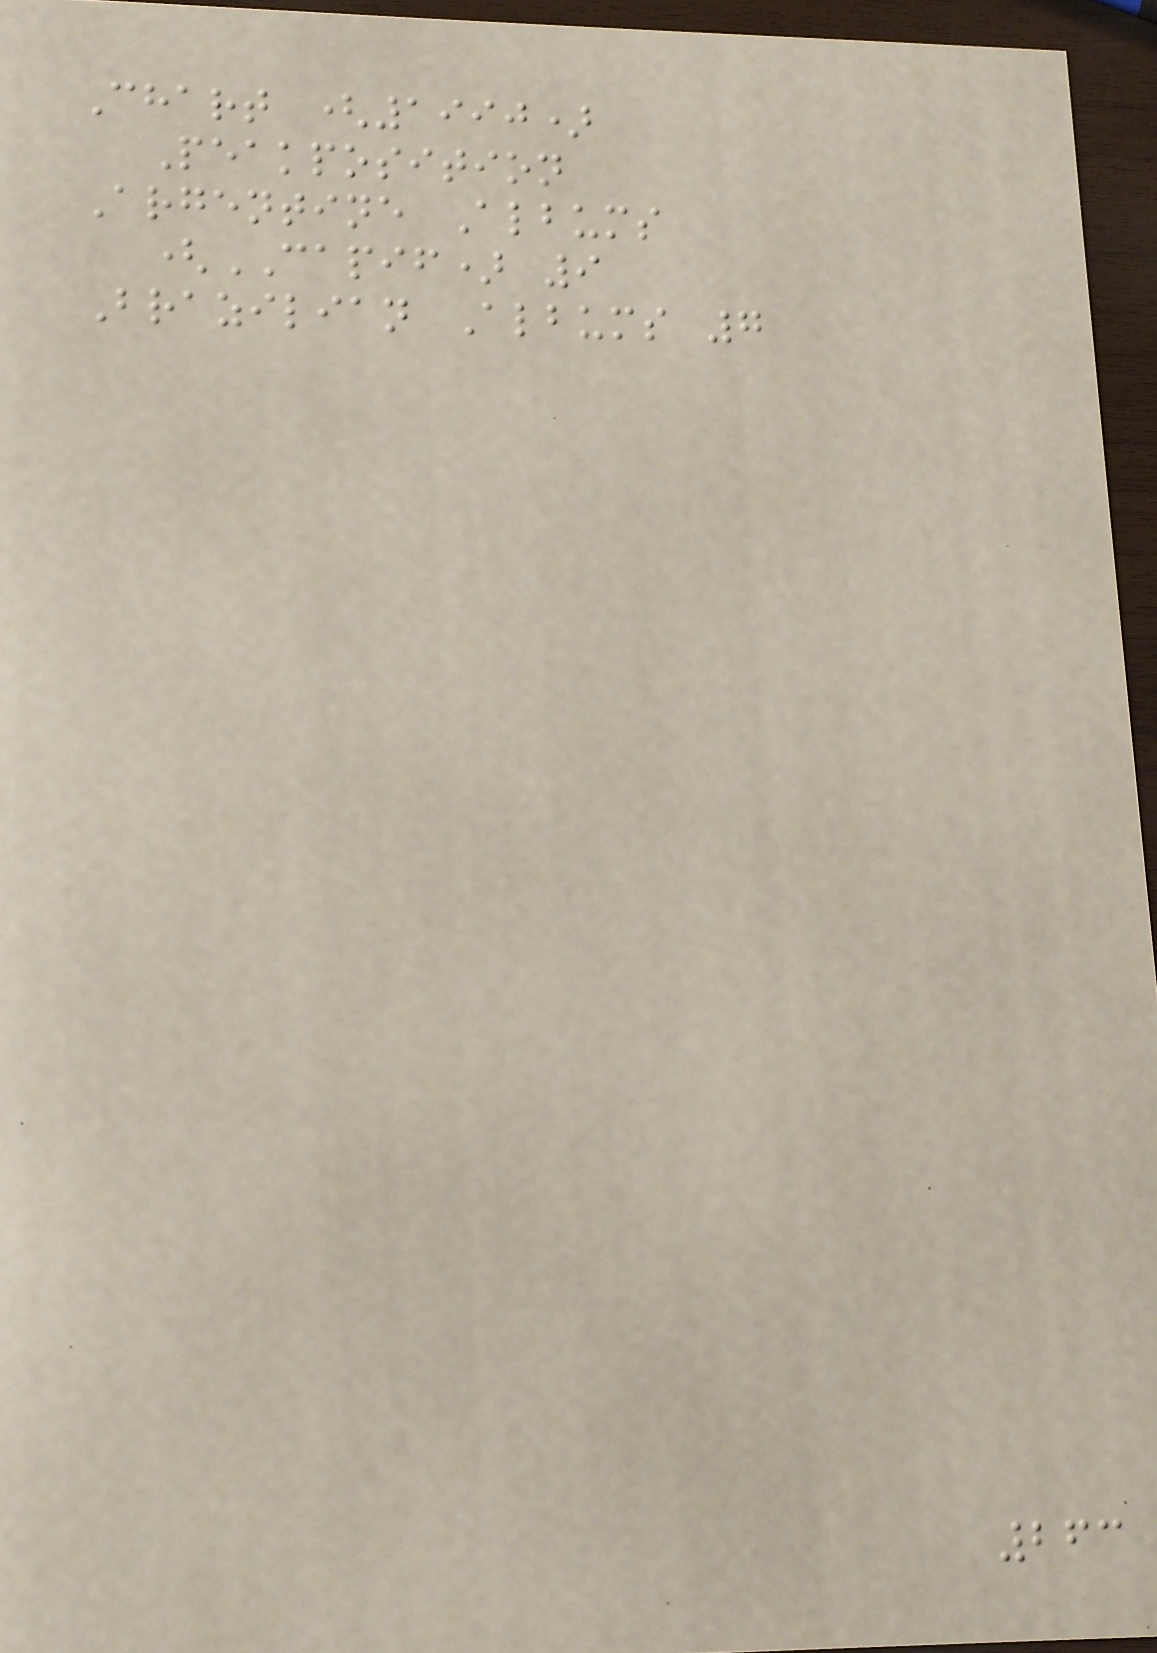Chart (1990)
Peakposition
Argentine Albums
(CAPIF) 9
Brazilian Albums 7
263
